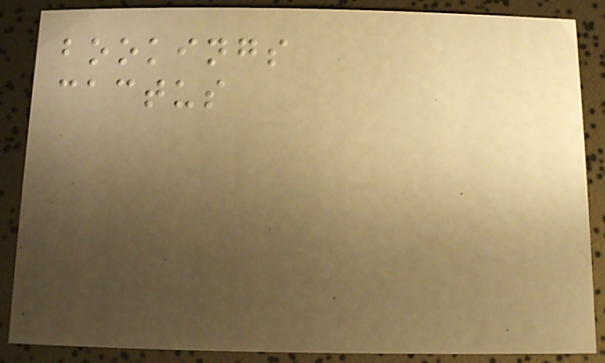bookings
cactus
